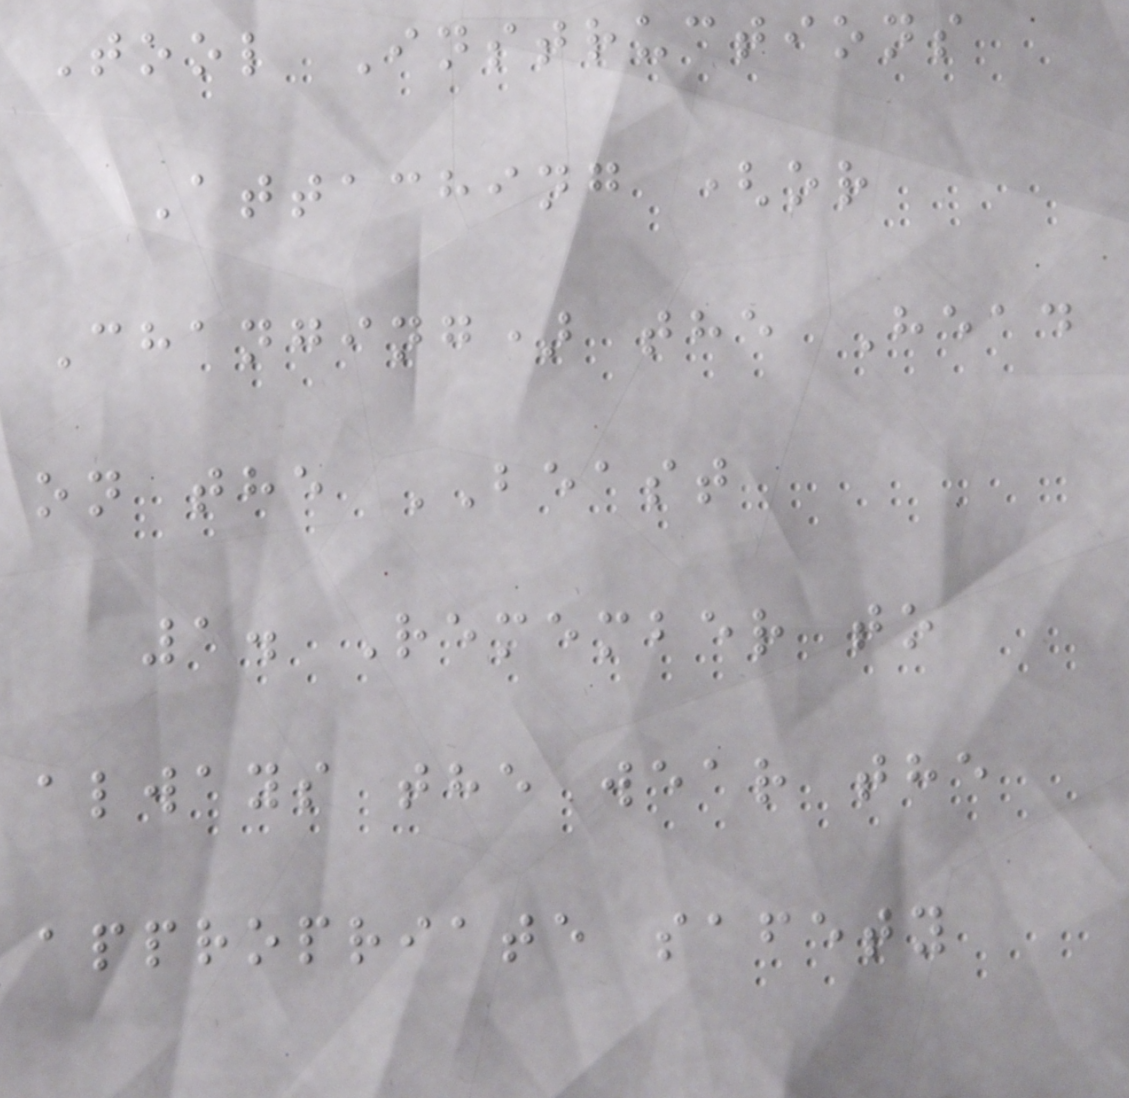Tool Instructions
Attaching (or
Changing) the Head
on the BEAST
1. Remember to
always the wear the
appropriate safety
